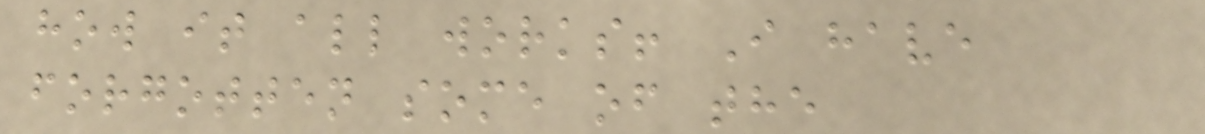how it all works! I have
forgotten some of the
